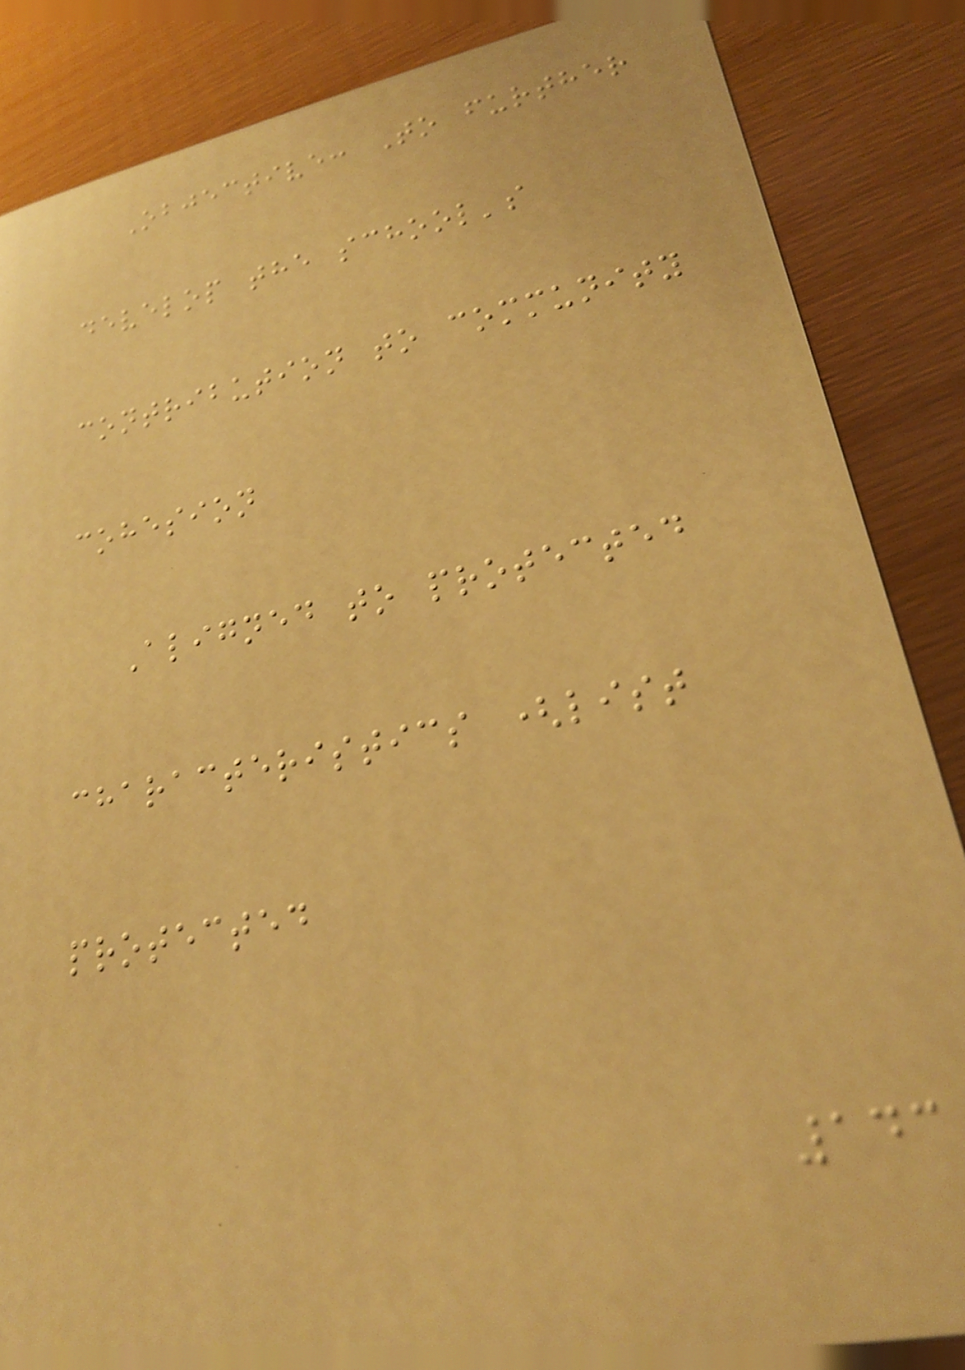Objective: To further
develop the school's
contribution to community
cohesion
Aligned to protected
characteristics (list
protected
143
